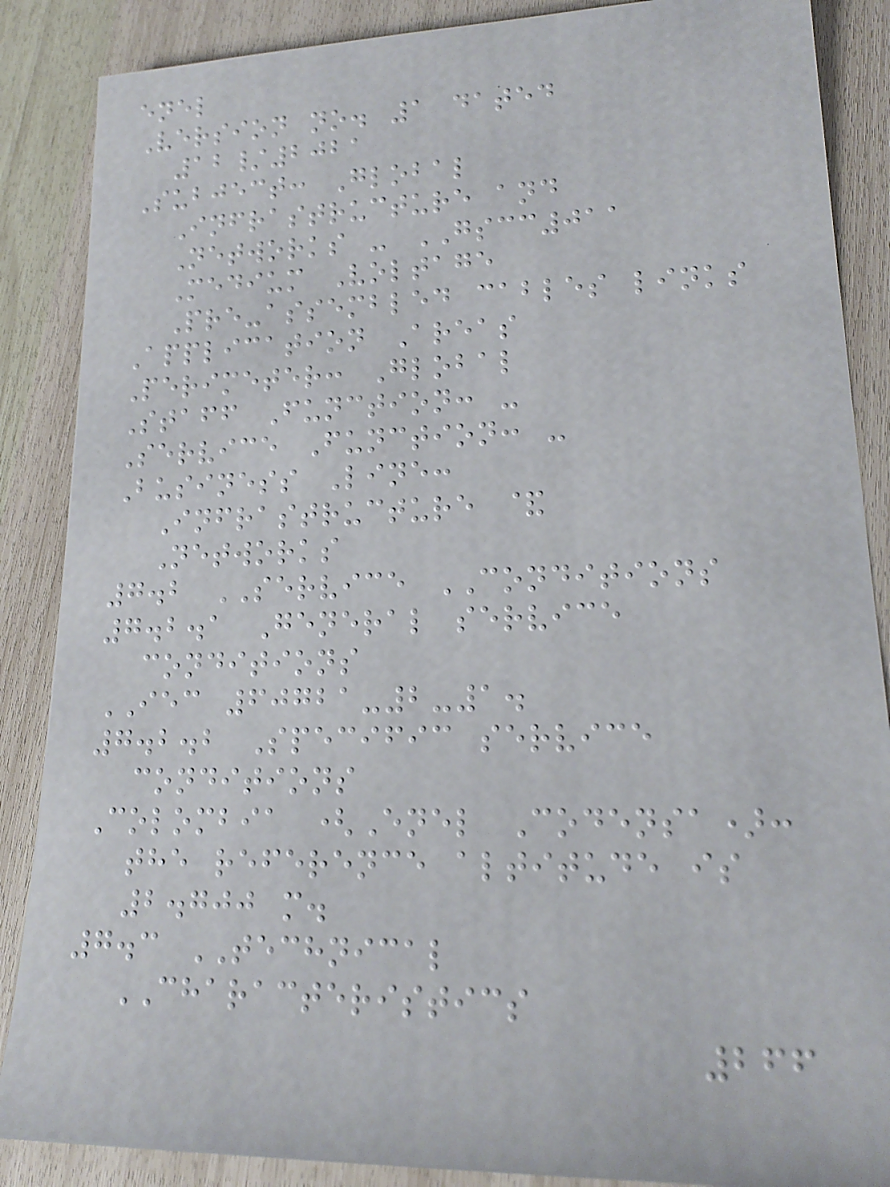enel
Version no. 1 dated
12/2021
Subject: Global
Infrastructure and
Networks - GSCC011
Medium Voltage
Pre-assembled cables links
Application Areas
Perimeter: Global
Staff Function: -
Service Function: -
Business Line:
Infrastructure &
Networks
7.2 SERVICE CONDITIONS
7.2.1 General service
conditions
IEC 60721-2-1.
7.2.2 Specific service
conditions
Colombia (Enel Codensa):
the reference altitude is
2.700 m.
7.3 TECHNICAL
CHARACTERISTICS
266
